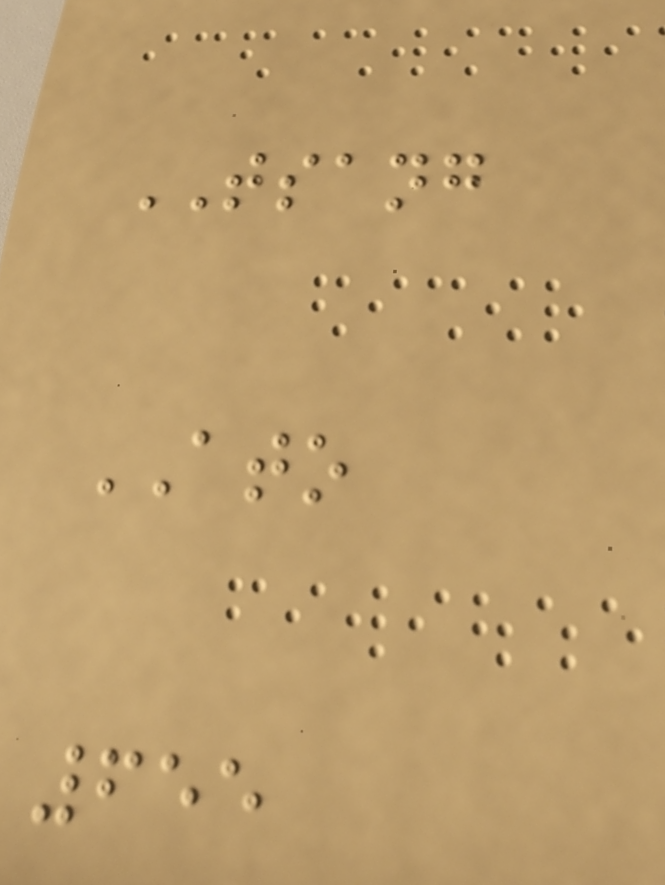TSANG
ATO
655
